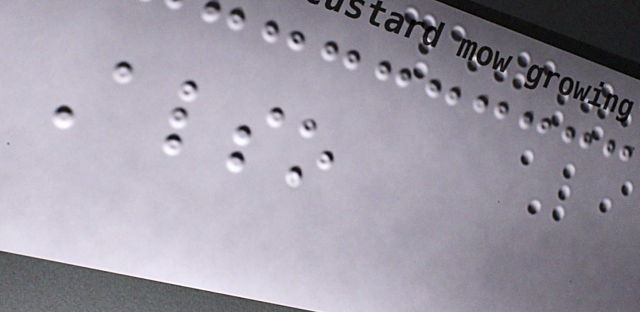Also
